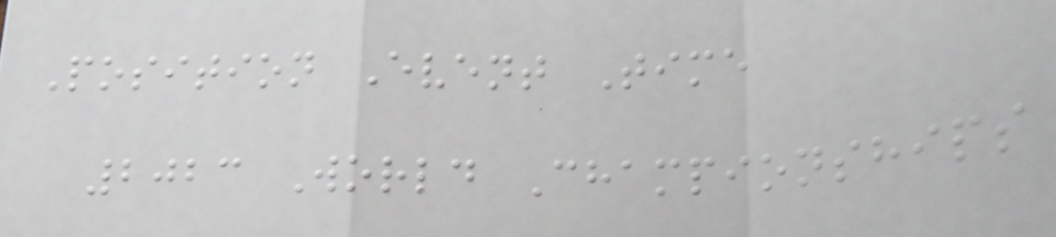Position Event Time
2023 World Championships
